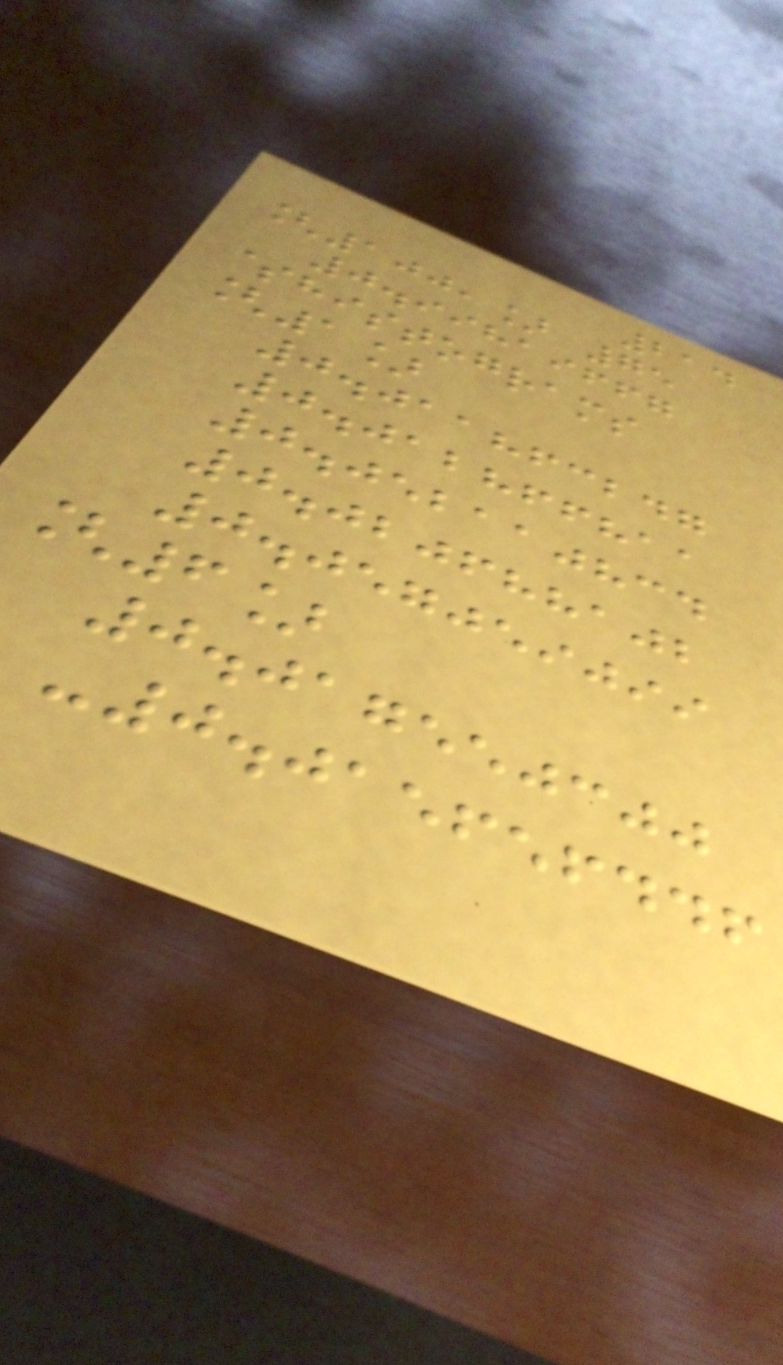214
[100,] 75
0.99819667
$histograms
[1]
0.011863247
0.012866811
0.052110834
0.020688102
0.057059099
[6]
0.017550300
-0.015656446
